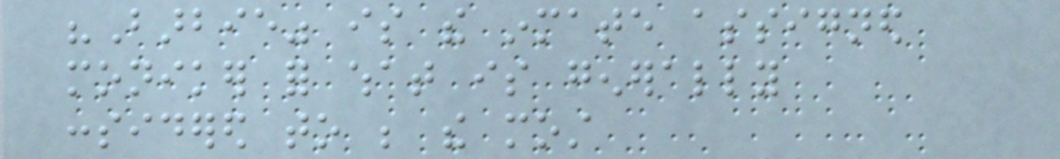"Barbie" is the inmate assigned
moniker for what is generally
considered to be the most
